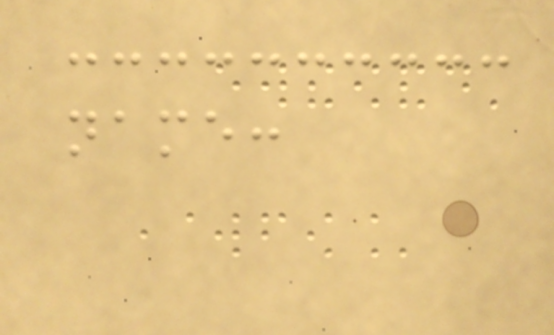name:
